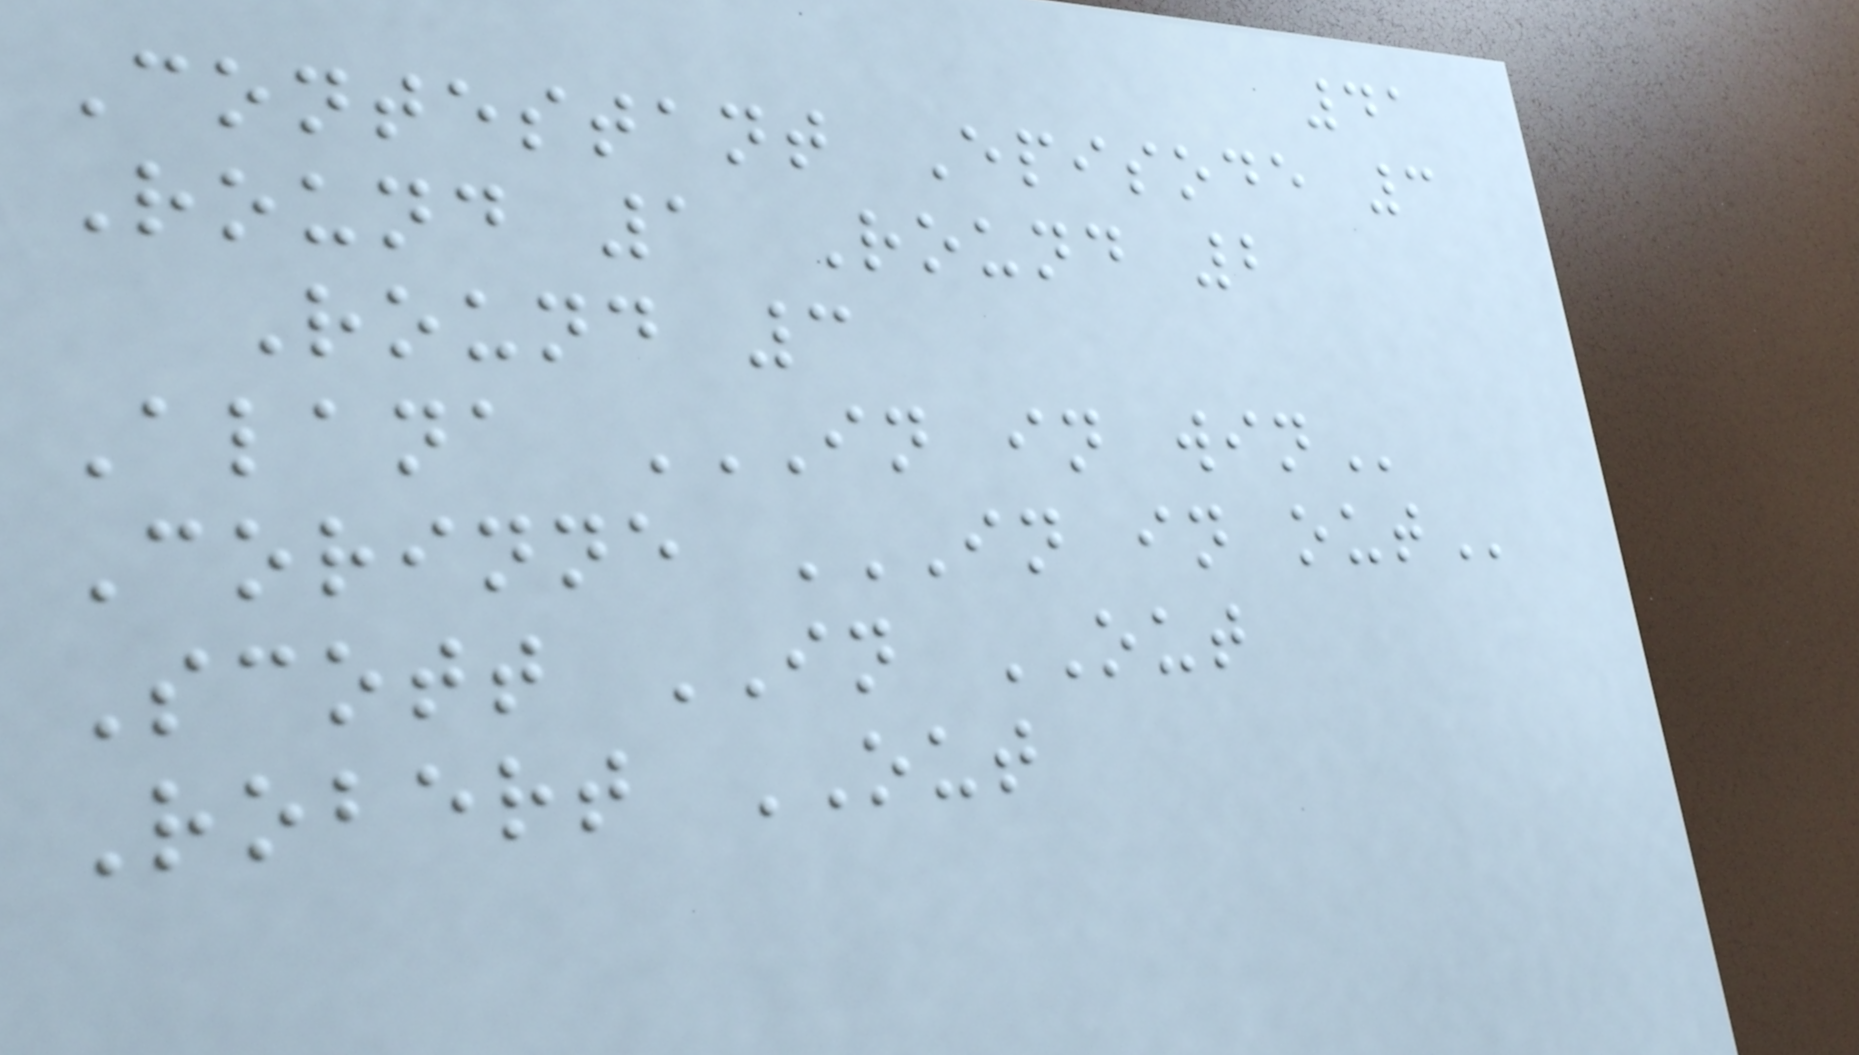41
Contestant Episode 3
Round 1 Round 2
Round 3
Alana IN IN WIN
Corinne IN IN OUT
Scott IN OUT
Robert OUT
